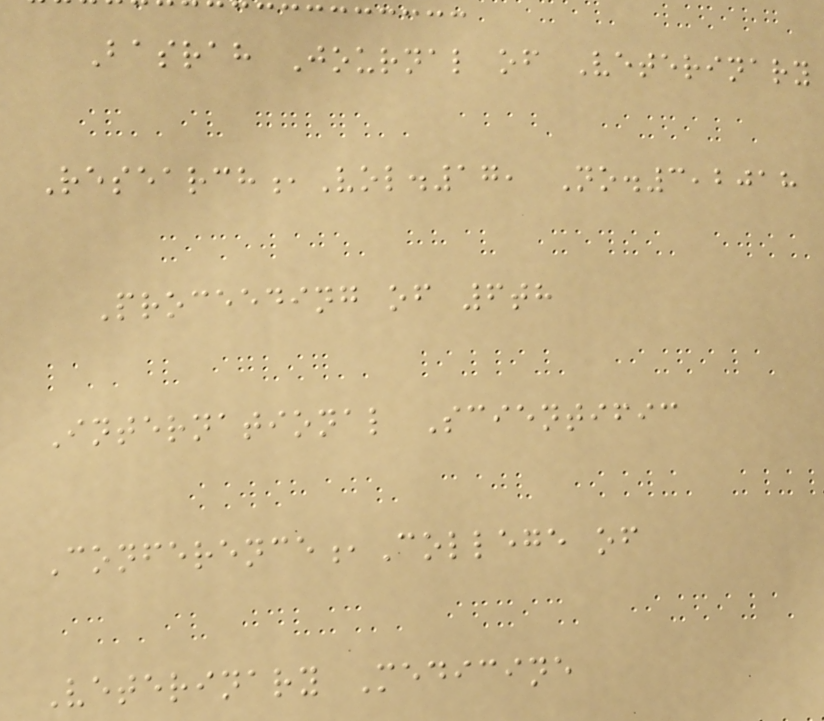Basrah Journal of Veterinary
Research,Vol.17, No.3,2018
Proceeding of 6th
International Scientific
Conference,College of
Veterinary Medicine
